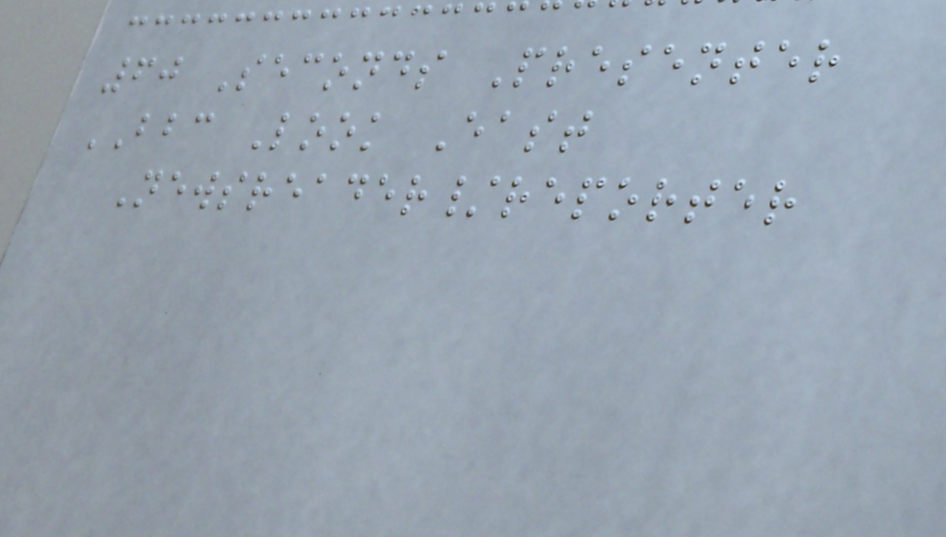60 Seconds Presenter
BBC Look East
Newsreader/reporter
